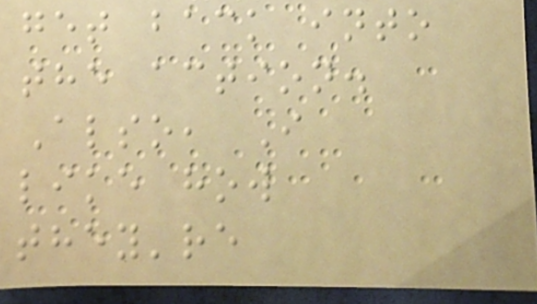get back into
the action.
Also, I
like how
they're
